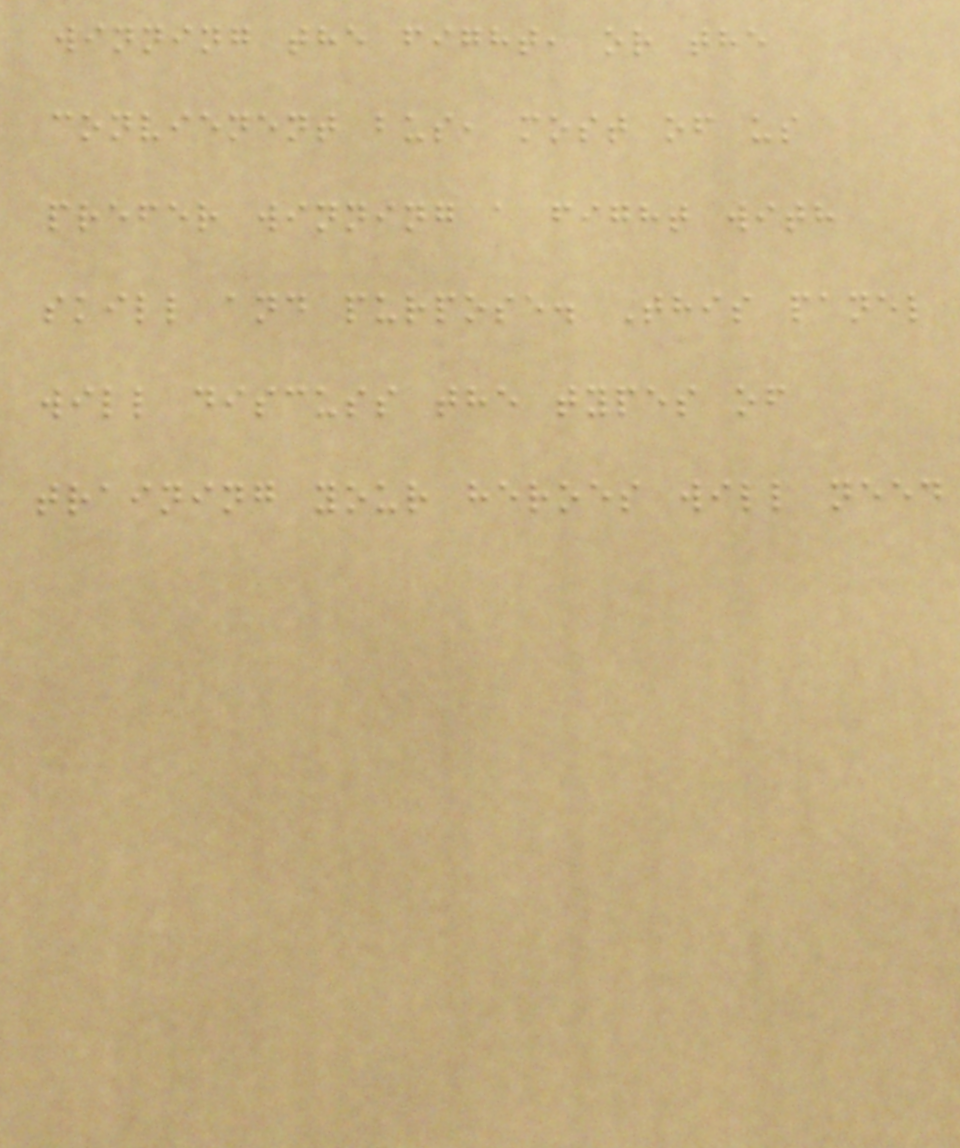winning the fight, or the
convienent bus, most of us
prefer winning a fight with
skill and purpose. This panel
will discuss the types of
training your heroes will need
